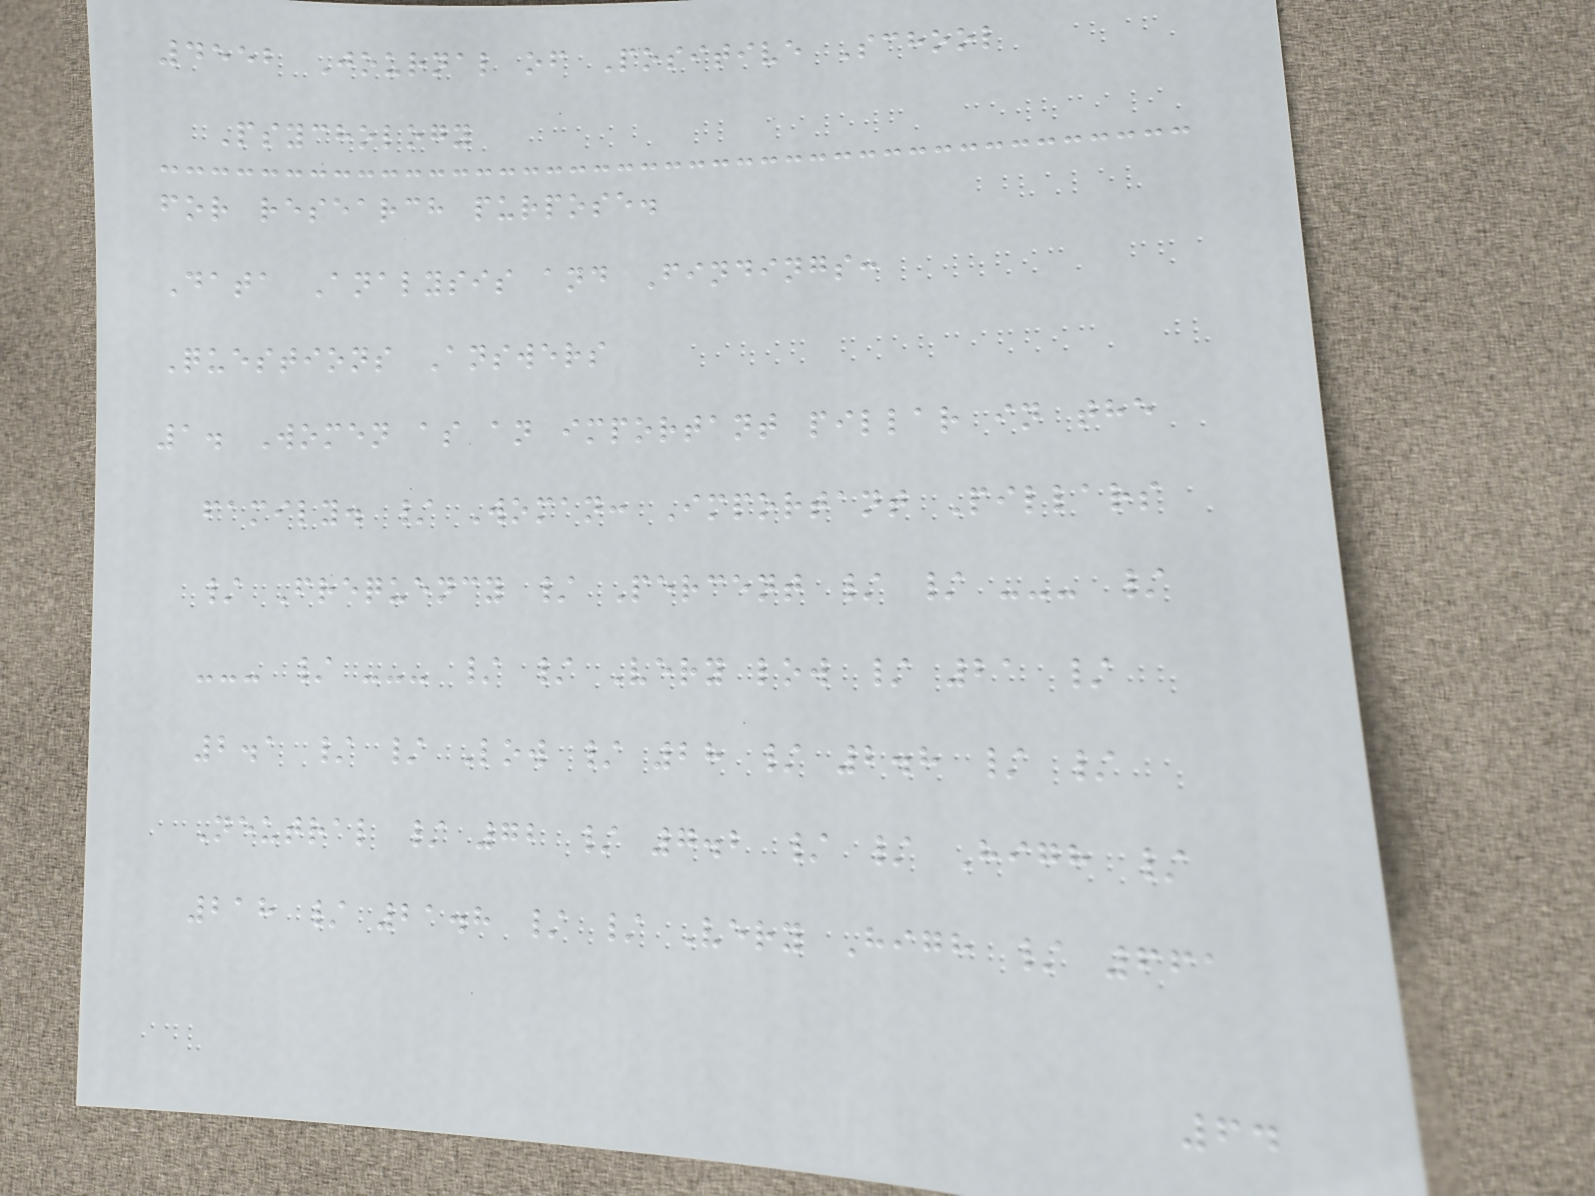4552 Journal of Positive School
Psychology
for research purpose.
Data Analysis and Findings:
Questions Answers
1. Women as an important pillar in the
family. / Woman: Important Pillars
/ Frequency / Percent / / --- /
--- / --- / / Very low / 21 /
2.1 / / Low / 28 / 2.8 / /
Neutral / 72 / 7.2 / / High /
218 / 21.8 / / Very High / 661
64
